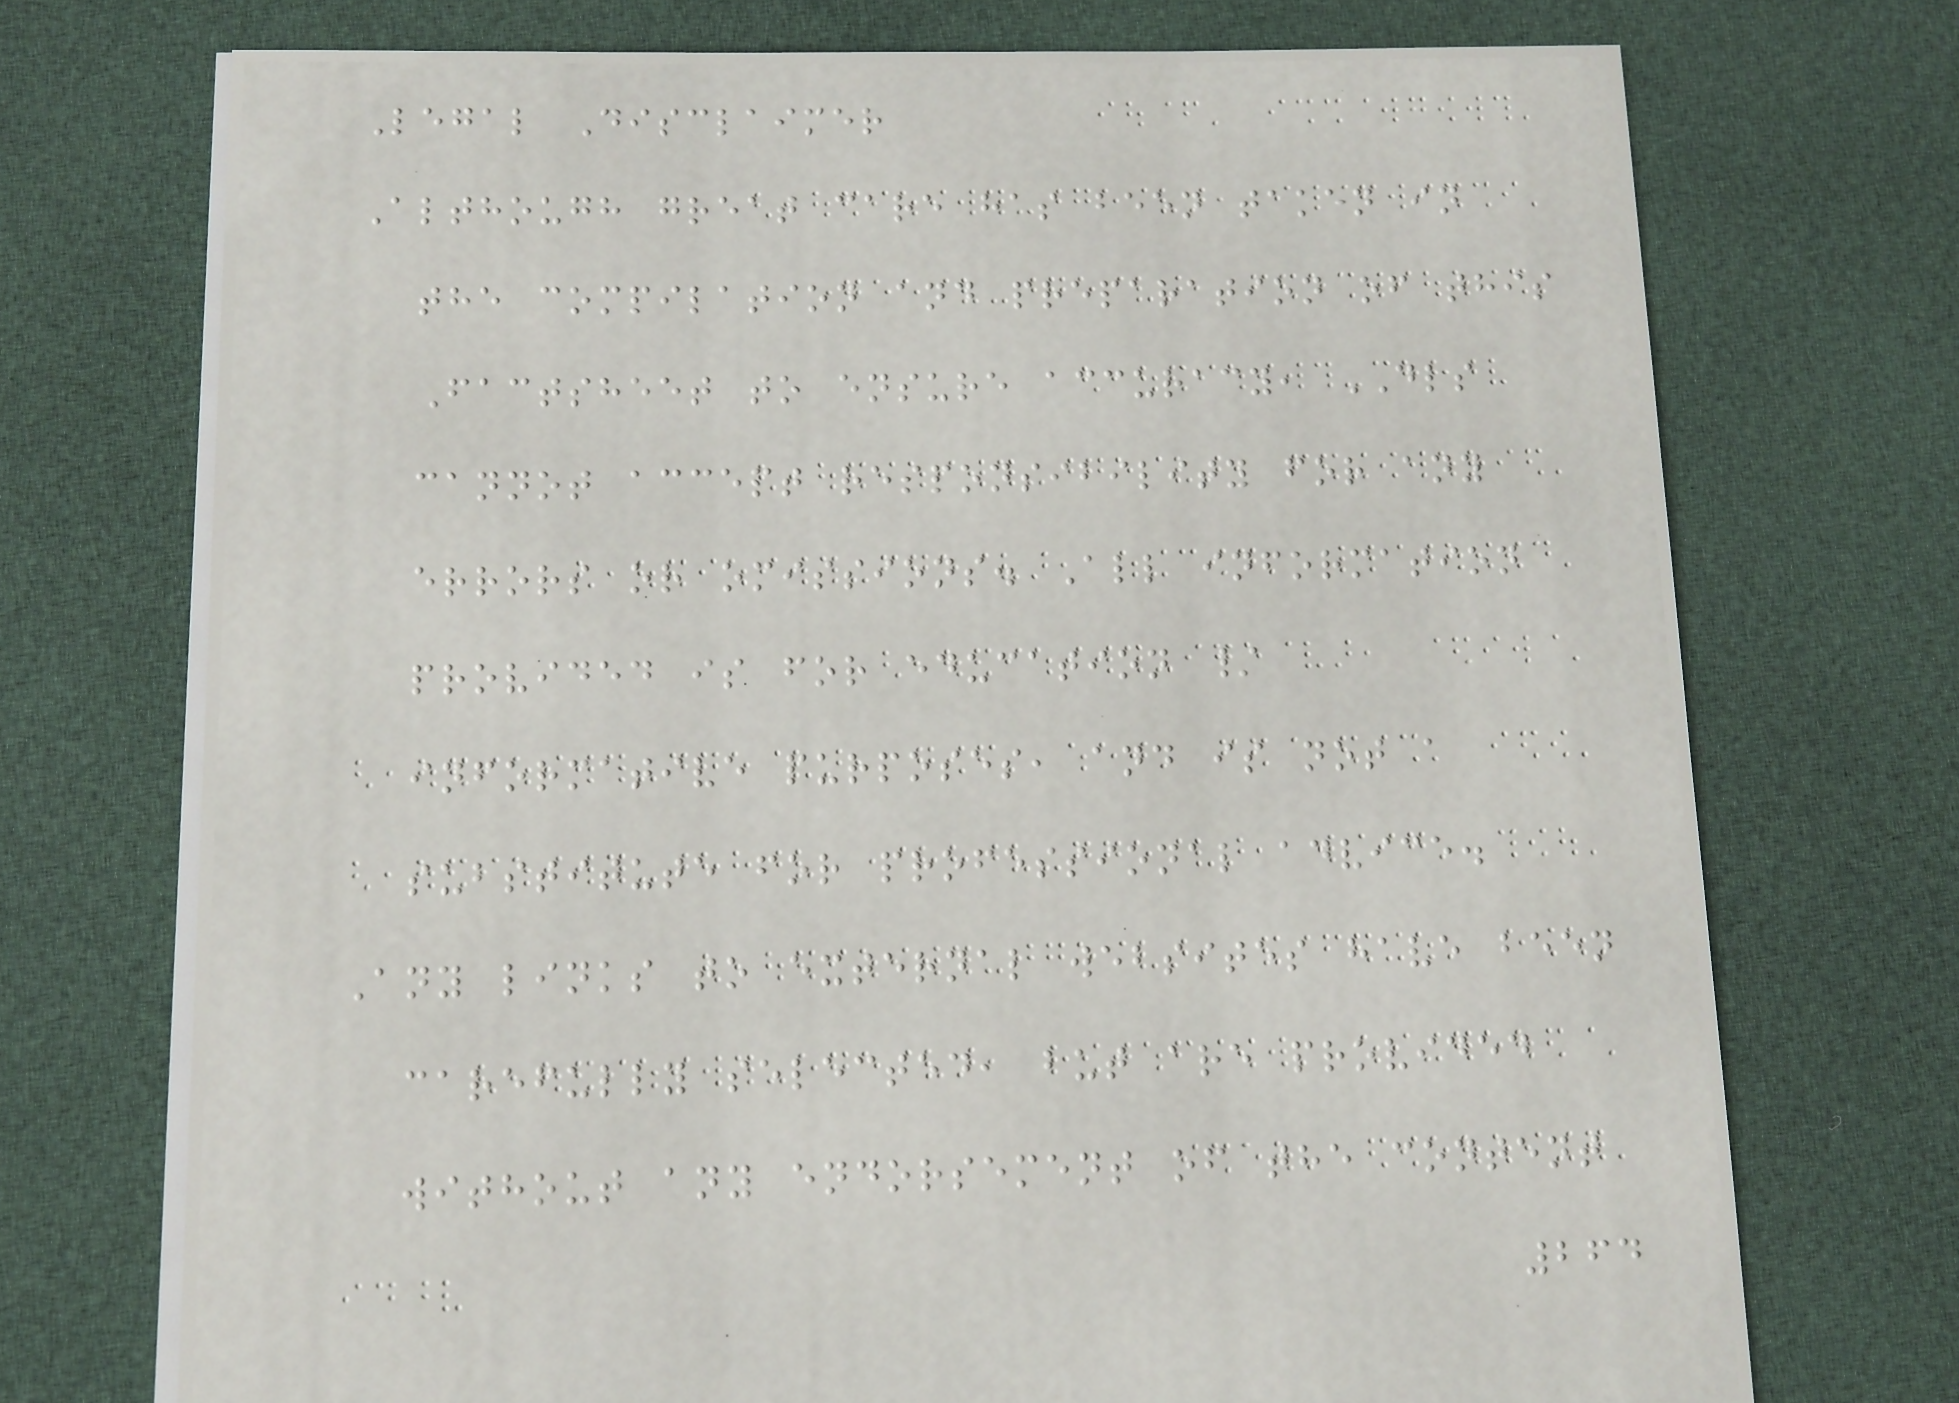Legal Disclaimer
Although great care has been taken in
the compilation and preparation of this
Factsheet to ensure accuracy, DLS
cannot accept responsibility for any
errors or omissions. All information
provided is for education /
informative purposes, and is not a
substitute for professional advice.
Any links to external websites have been
carefully selected, but are provided
without any endorsement of the content
264
